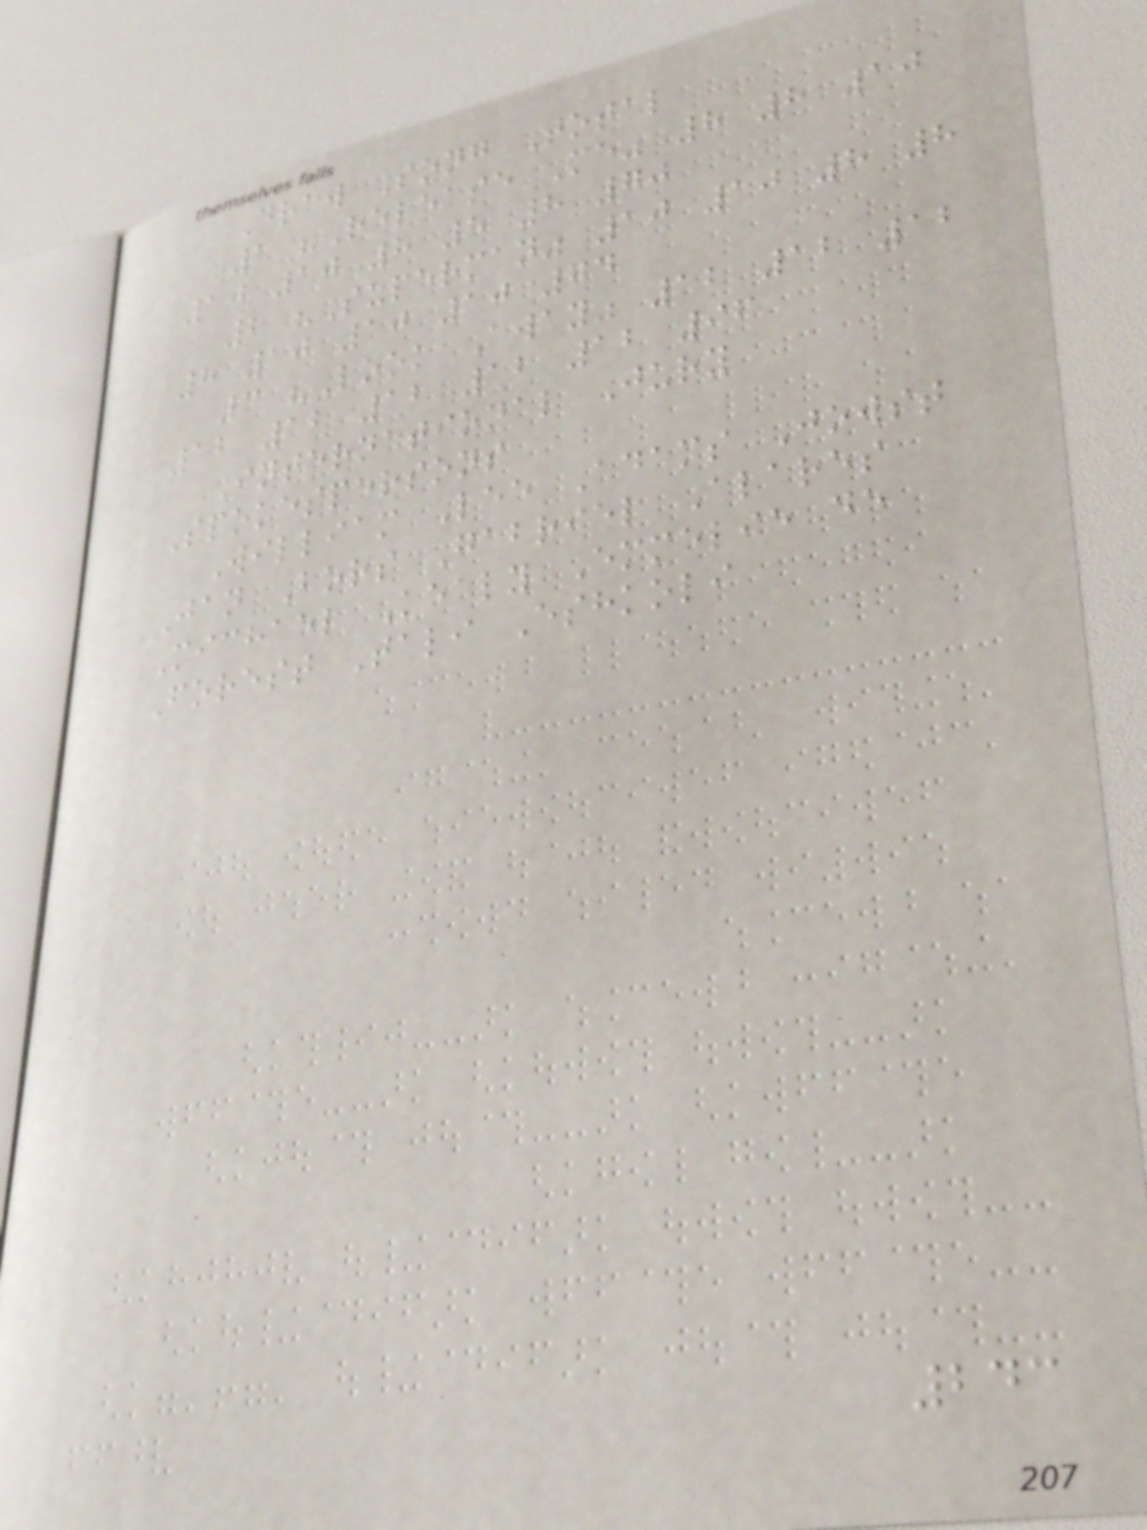Draw Song Total
1 "Release Me" 8 8 10
10 10 8 8 8 70
2 "Superman" 10 10 8 8
8 10 10 10 74
3 "Look Away" 12 12 12
12 12 12 12 12 96
International Jury
Spokespersons
William Lee Adams Jowst
Jan Bors Gabriel Alares
Michael Kealy Emmelie de
Forest Tali Eshkoli
243
